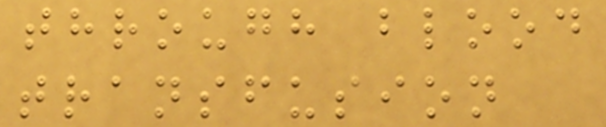through blood
transfusion
